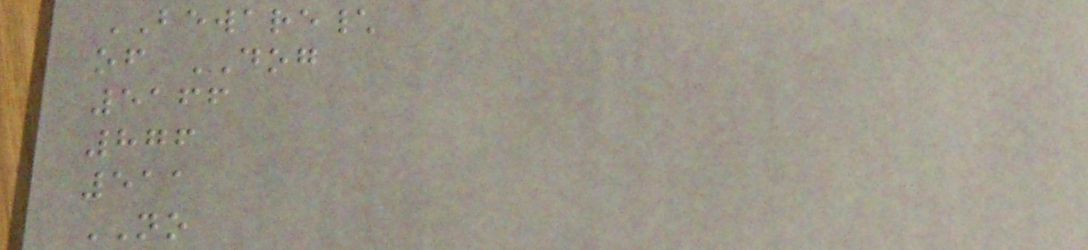BEWARE\
of DOG
5166
876
511
NO
